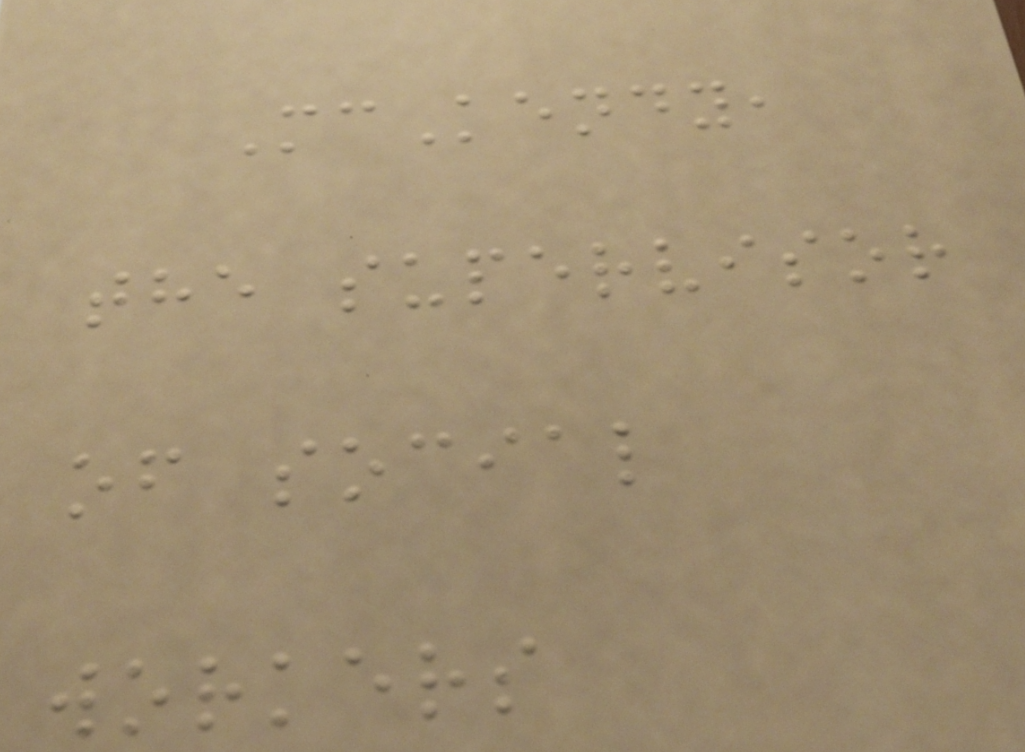McKendy,
the supervisor
of social
workers
